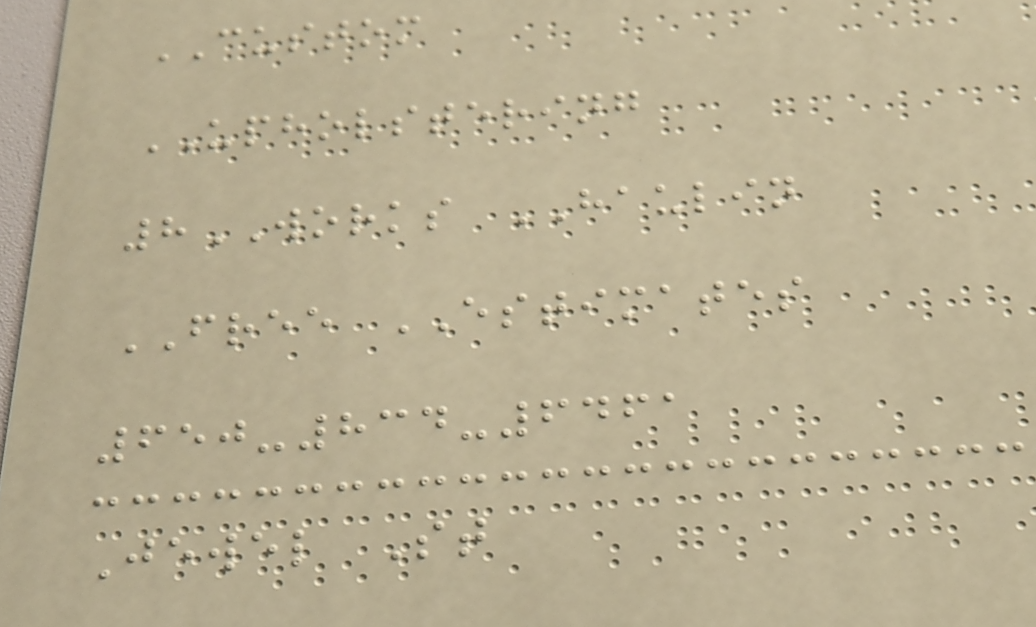CUSTOM
UPHOLSTERING
8WORKS HAULIN
FREE ESTIMATES
650-834-6461
Jewel St
